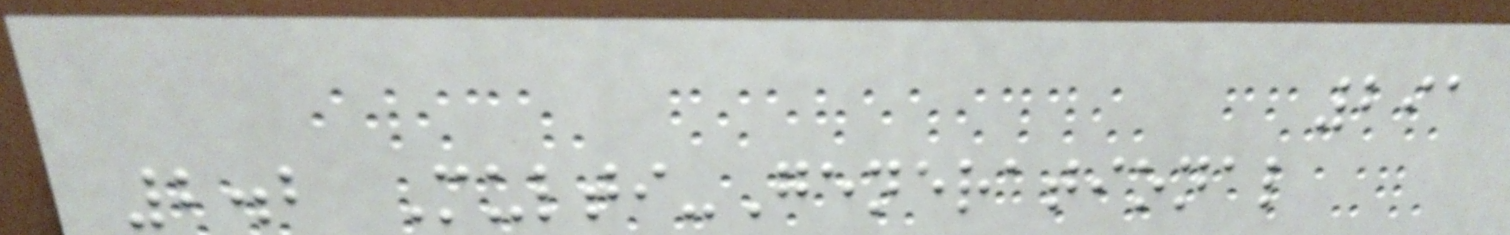291
2.2 Multi-Generational
